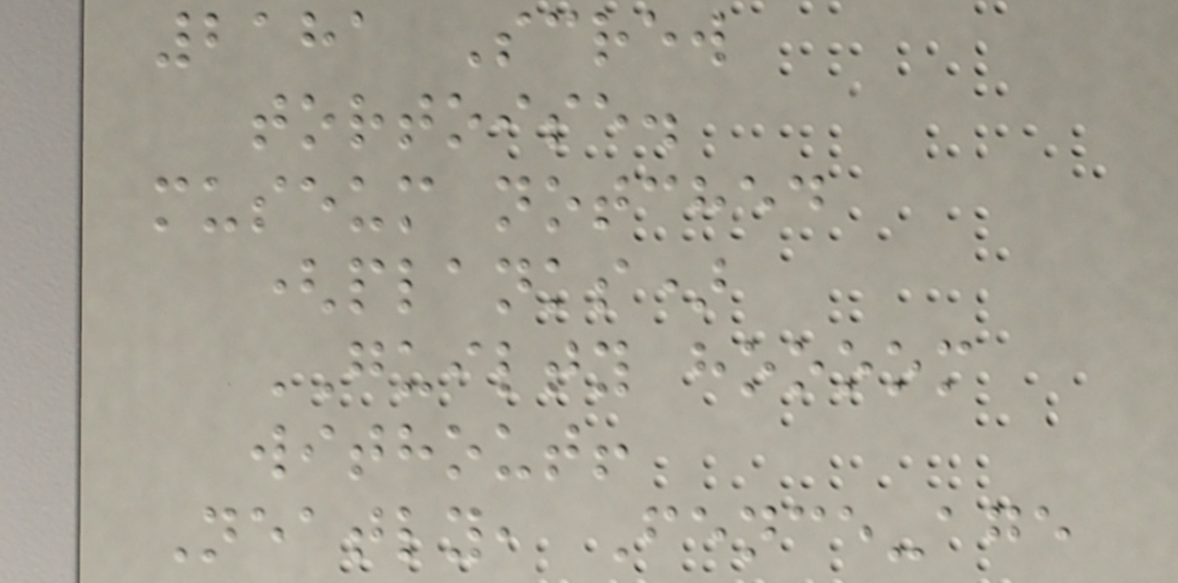2181 Screw
tortoise.
museum notched
(planks)
GUILTY hoooom
without!
Neatly, Fence-age
